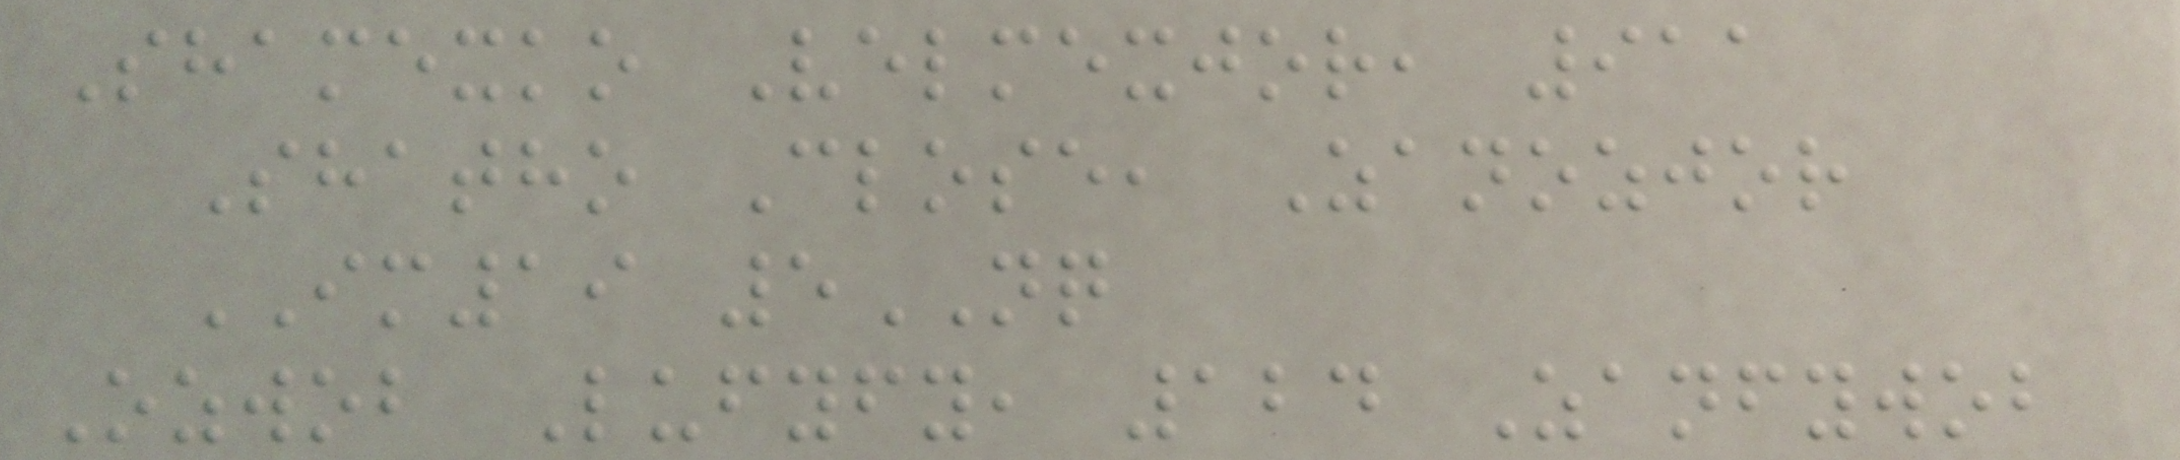Shamexko Velmexjor, 911
Shatho Close, Zanozjor
IM19 5NQ
Ozwob Lufyfy, 124 Zanfywob
